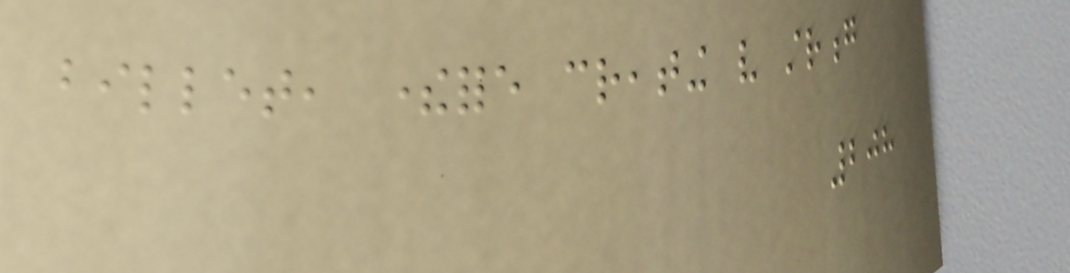billet, therefore creating very strong
208
